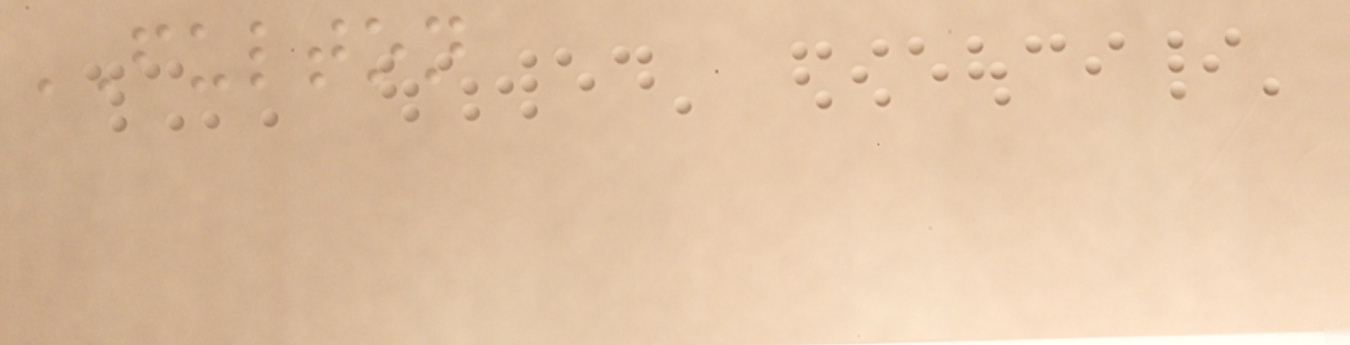FULTON
